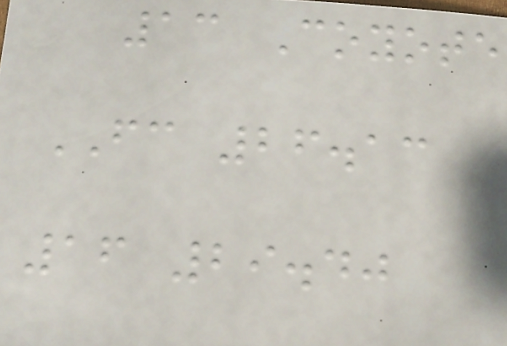13 Coyote
FC 26.13
16 29.40
